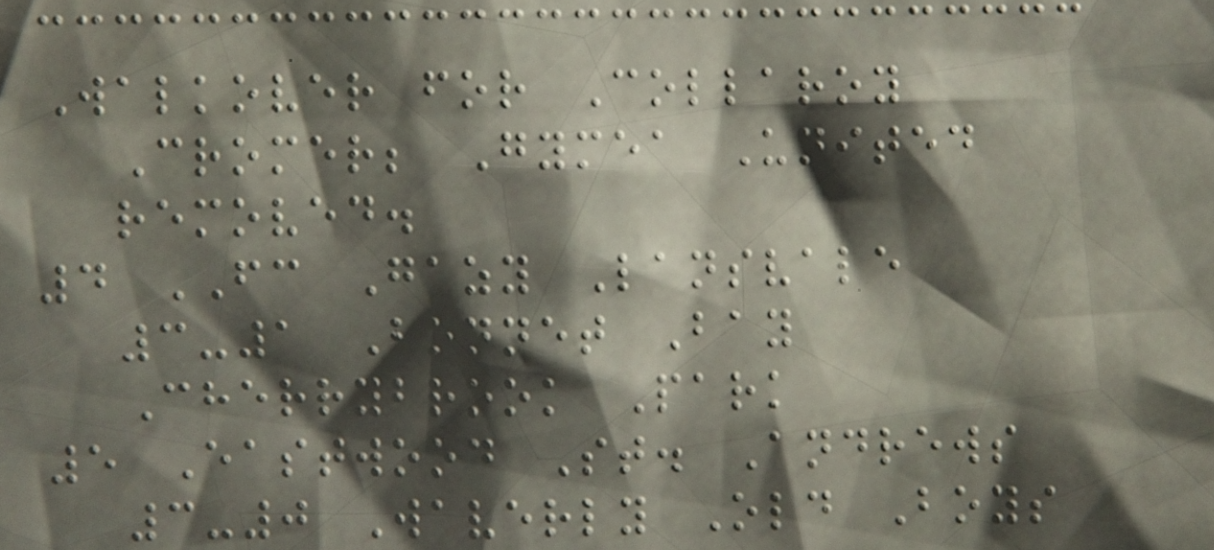Walkover for Collaroy
Cromer; Gymea United
removed.
4 FC Gazy Lansvale
3-1 Bonnet Bay
Cherrybrook Park
5 Eastwood St. Andrews
3-0 Waverly Old Boys
